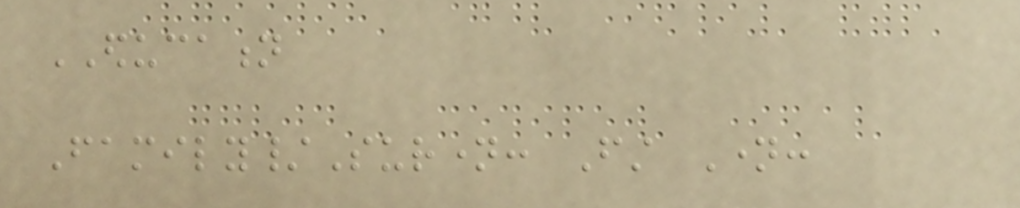EDUCATION
Family/Surname: First Name:
